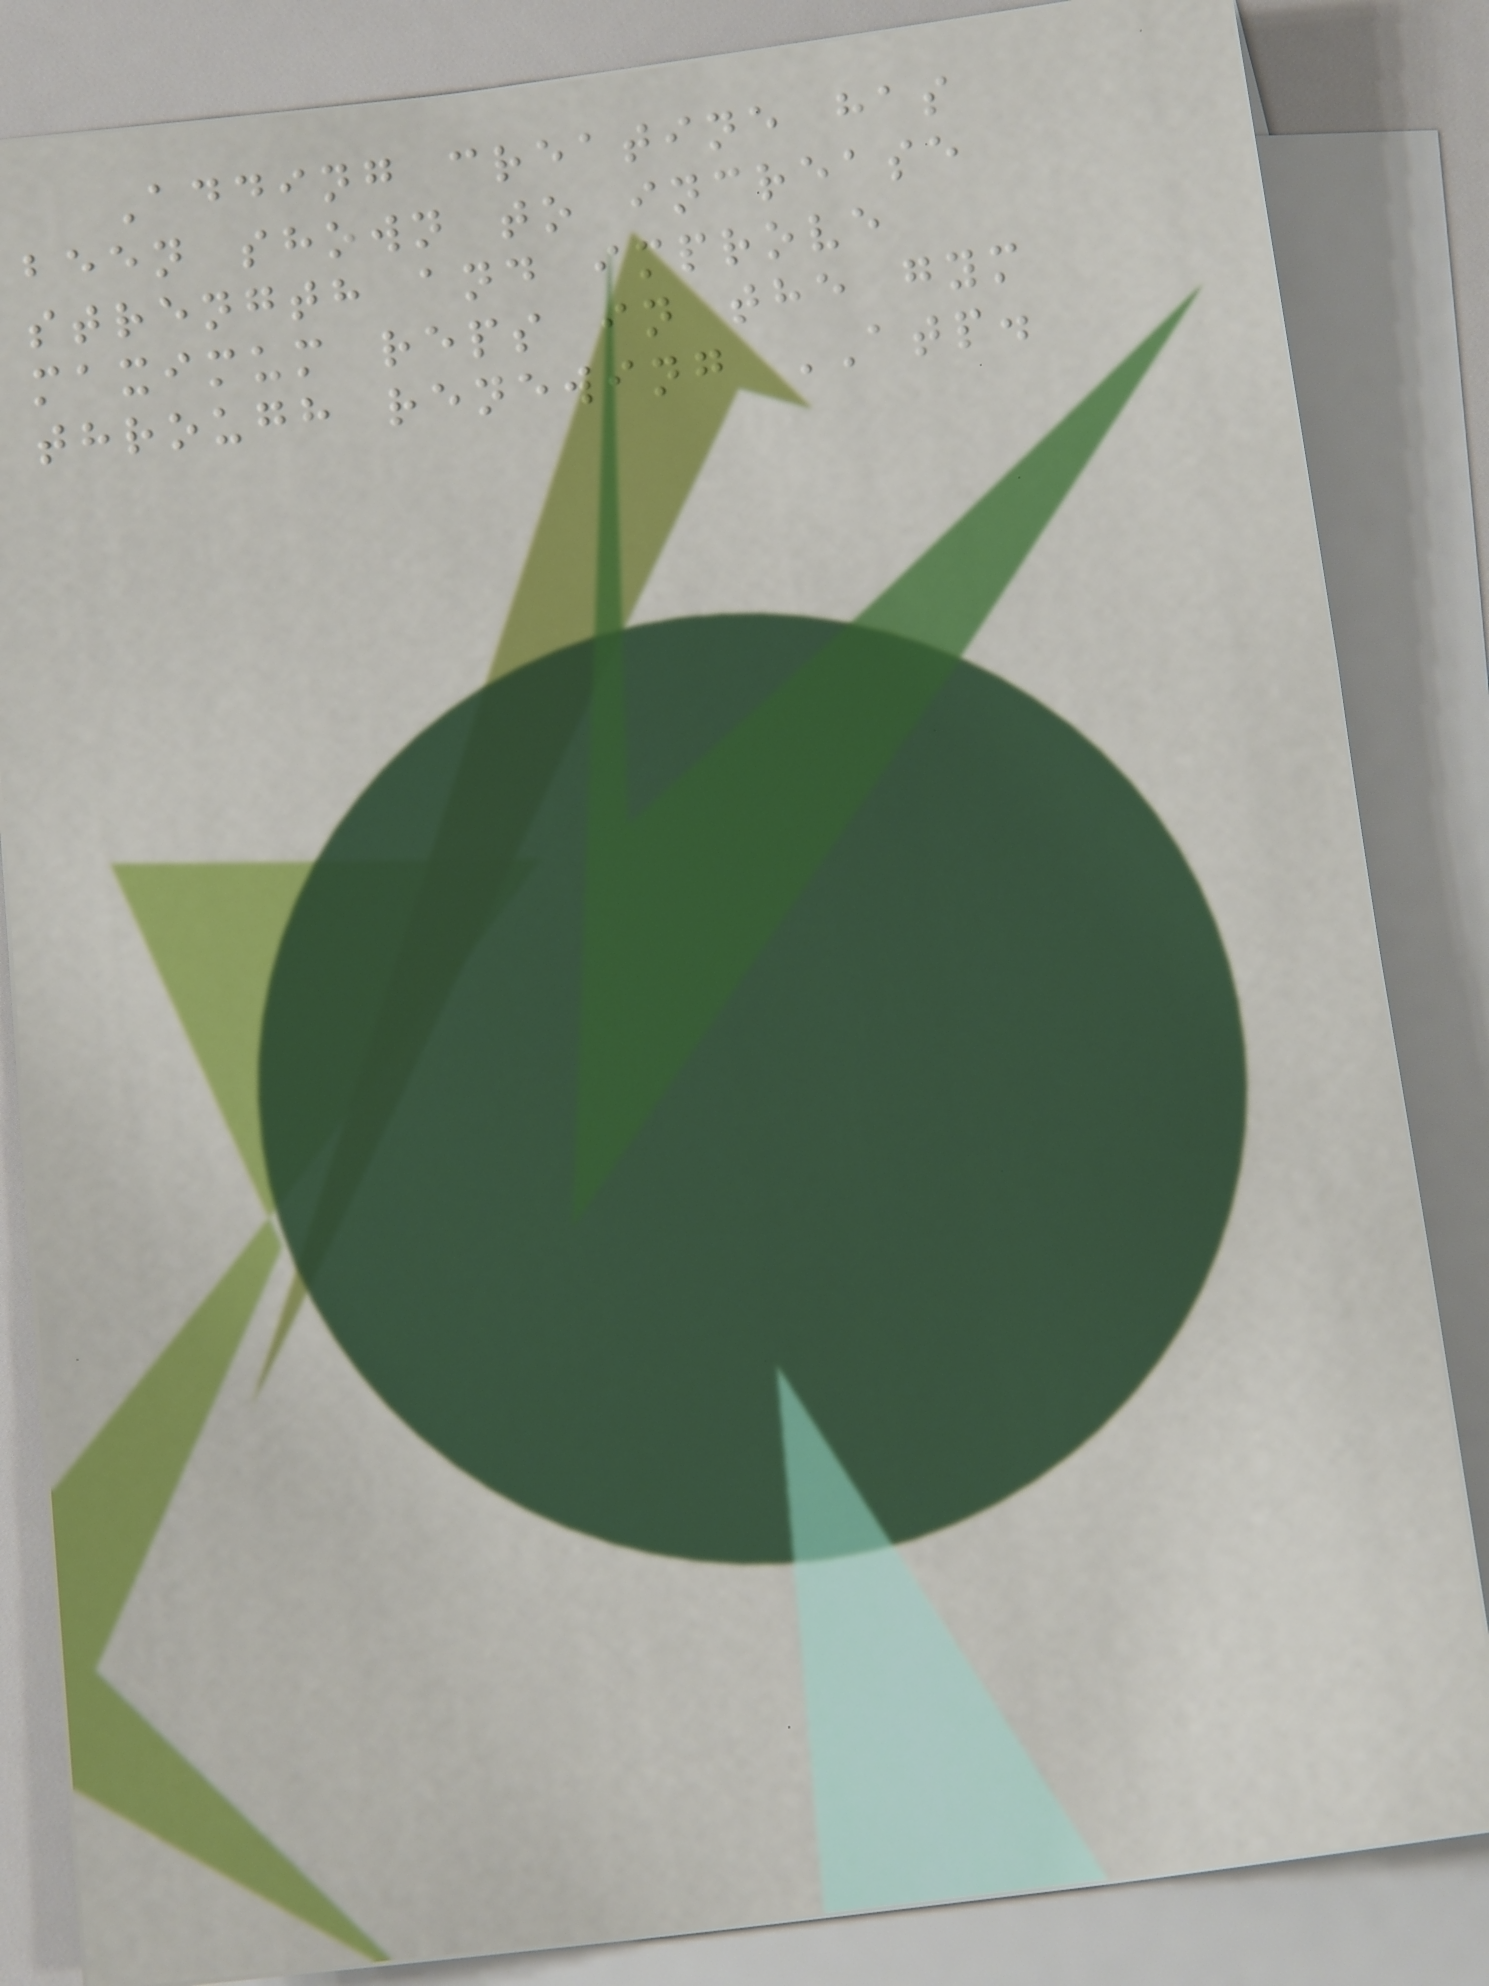Adding creatine has
been shown to increase
strength and improve
maximum reps in the gym
through renewing ATP.
